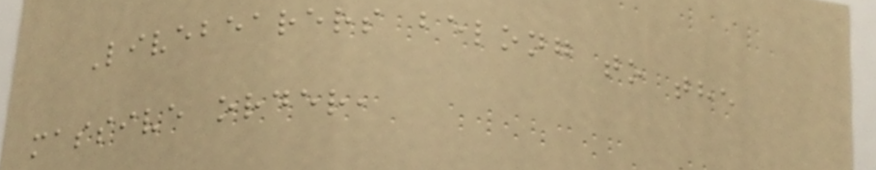Livebearers belong to the
massive order,
